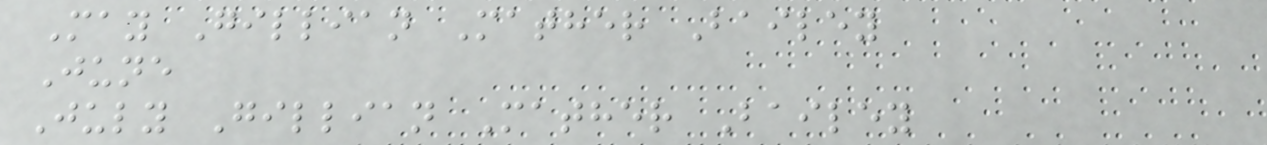May Gillian Mather Bailey
June
July Gillian Mather Bailey
